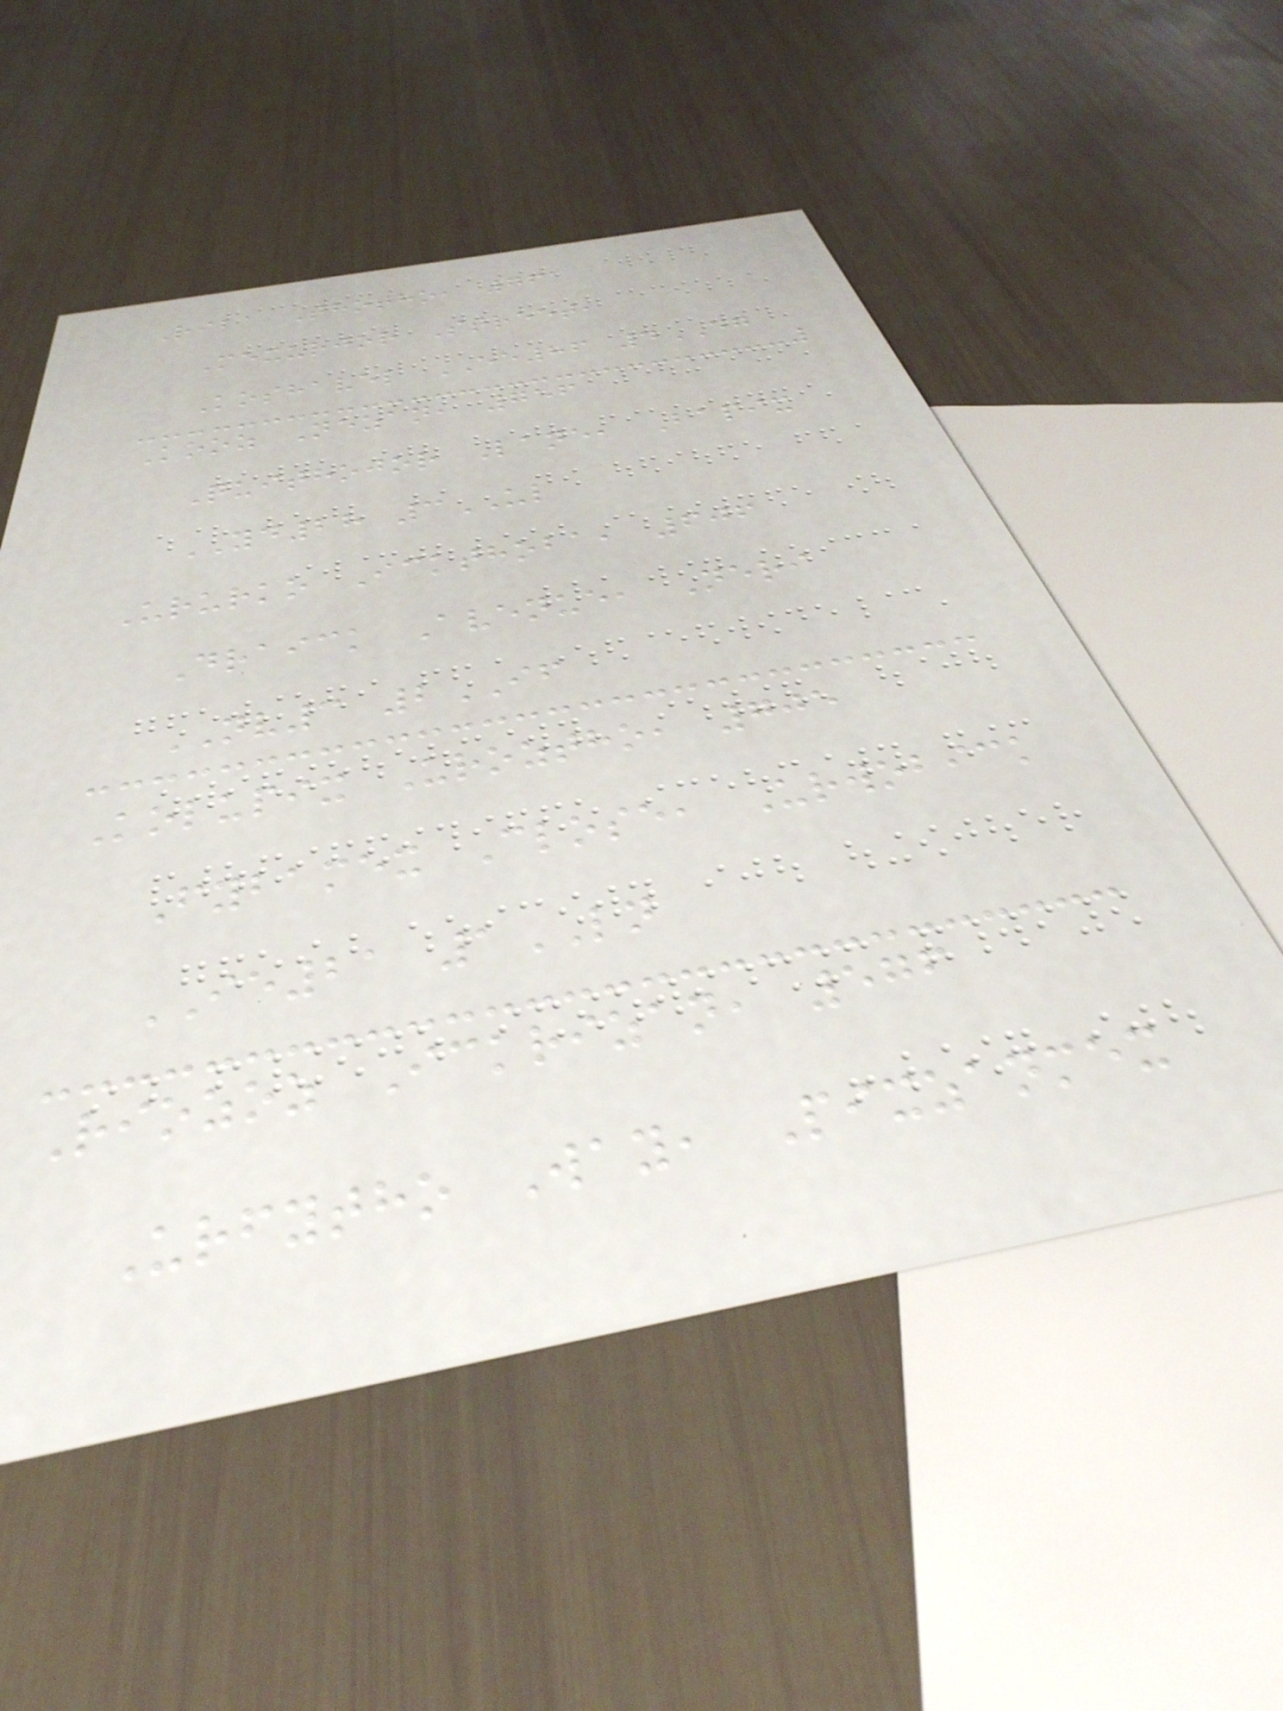Riba Thotho, 761
Mexurjor Street,
Koshavel EE86 4DG
Kooz Nezan, 756
Quithojor Lane, Bapix
YD28 3UL
Ururko Ickthoba, 606
Draick Avenue, Neri
NV3 2IF
Kolupix Uroztho, 705
Fybamex Close, Urwobick
IE21 1LN
Riozoz Ickrizan, 576
Urfytho Way, Pixzanmex
